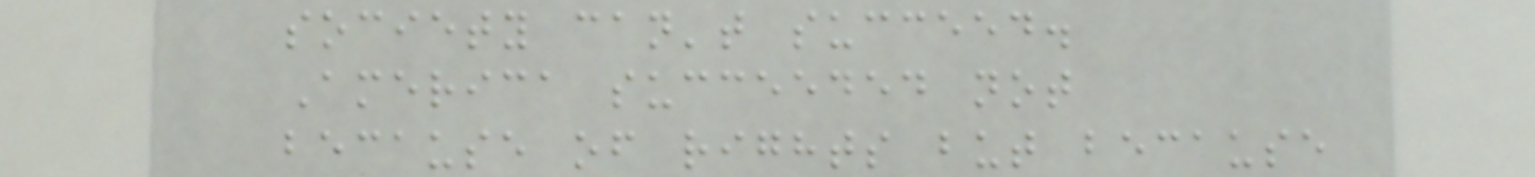society can't succeed.
America succeeded not
because of rights but because
